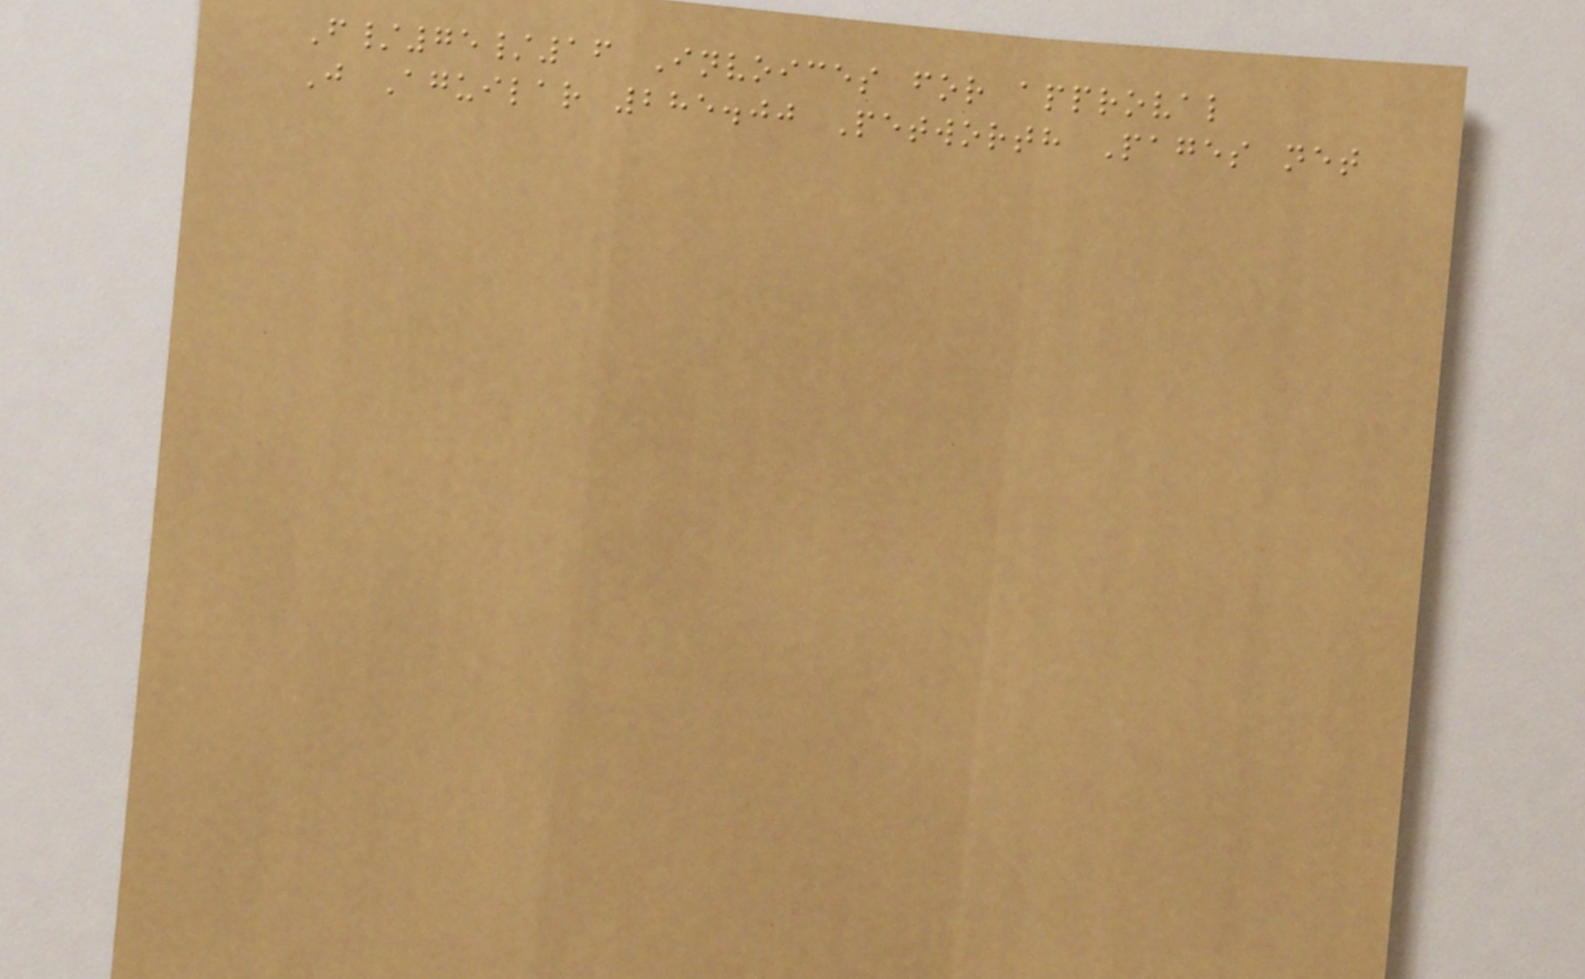F/75/16 Invoices for approval
J Aguilar 285.00 Petworth Pages net
